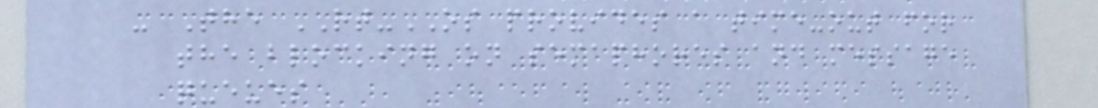- The RT-OS provides a time-out for
the blocking on semaphores and message
queues
